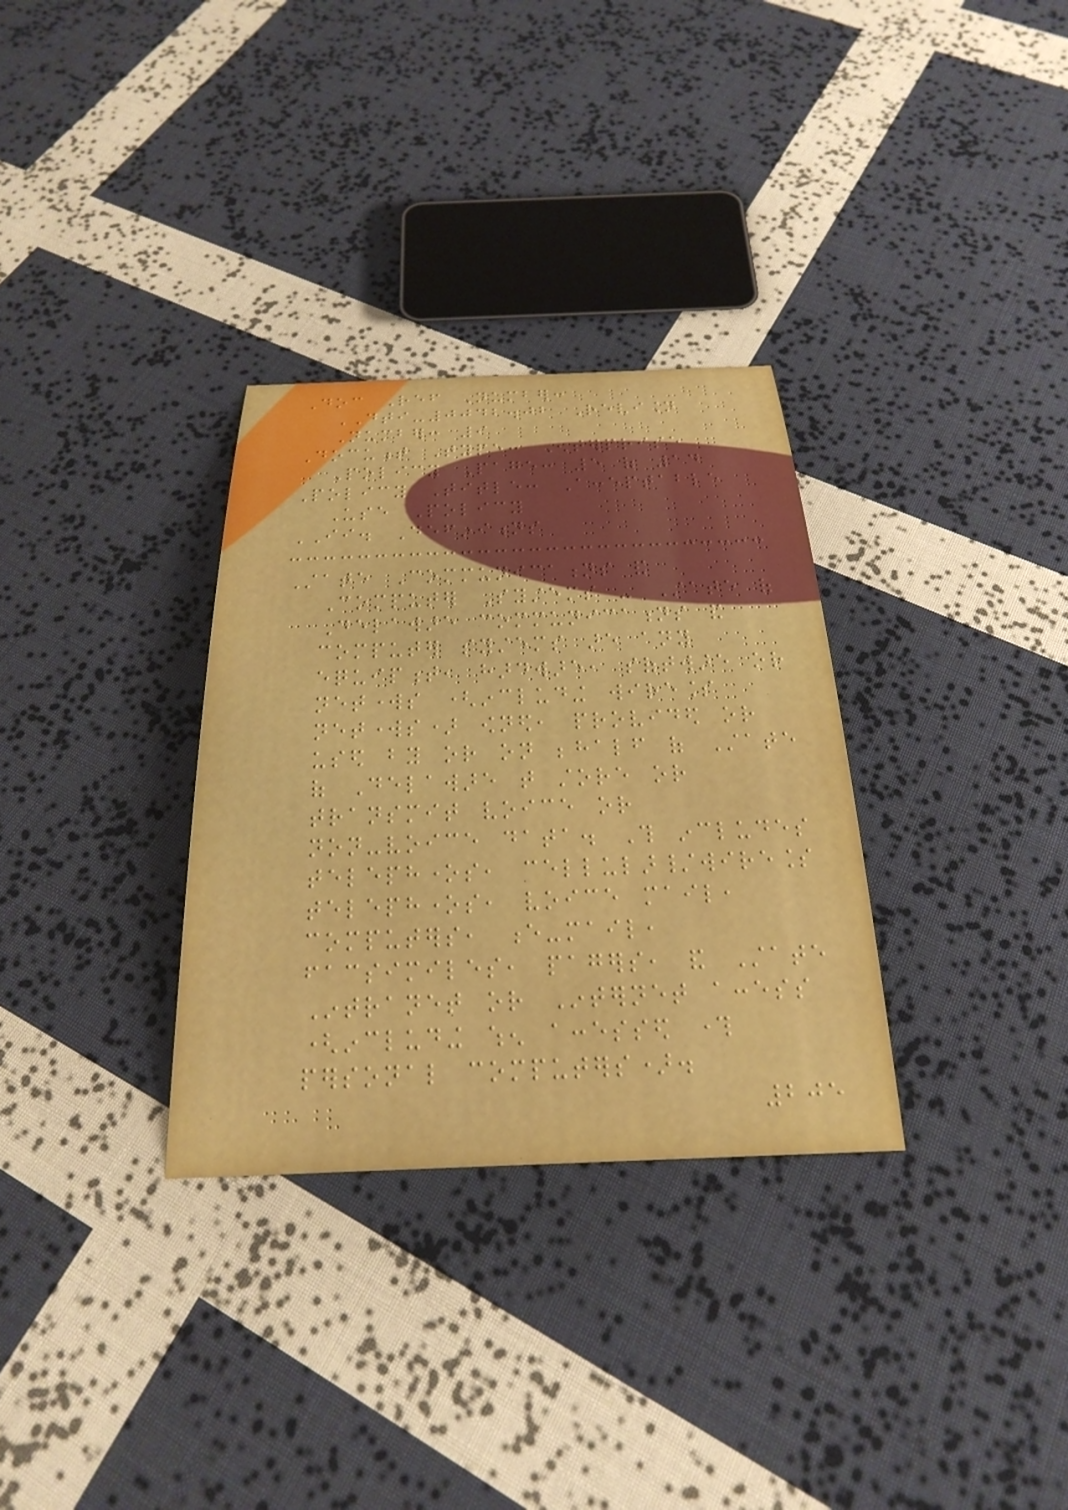Doc Ref Number:
DTI-0042.02 Revision
Number: 9
Document Type: Enterprise
Policy Page: 5 of 14
Policy Title: Acceptable
Use Policy
II. Definitions
State Communications and
Computer Systems - State of
Delaware communications and
computer systems are any
equipment, hardware, software or
networks (including wireless
networks) owned, provided or
used by or on behalf of State
of Delaware that store or
transmit voice or
non-voice data. This includes
telephones, cellular/wireless
telephones, voice mail,
computers, e-mail,
facsimiles, pagers, and State
Intranet or Internet access
(including when accessed through
personal computers).
205
